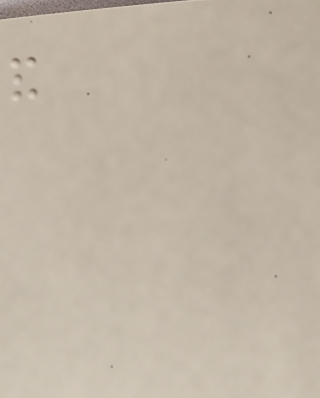and
